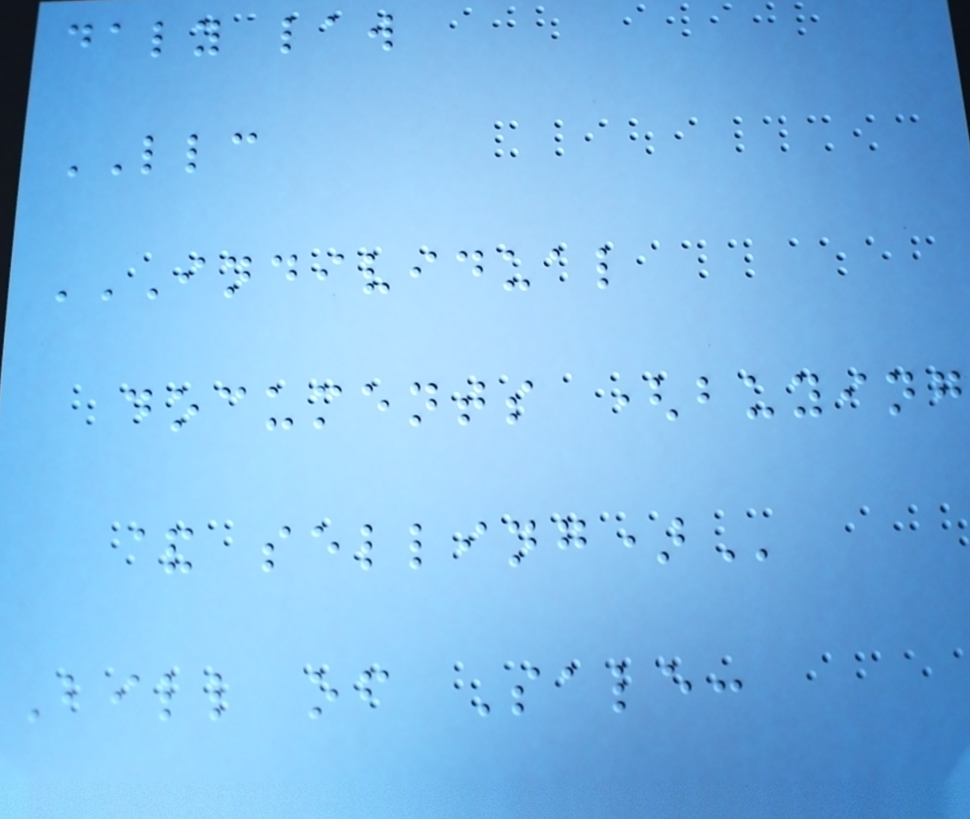daly law
LLC
INDIVIDUAL
DOCUMENTS (BUYING
& SELLING)
Bill of Sale:
